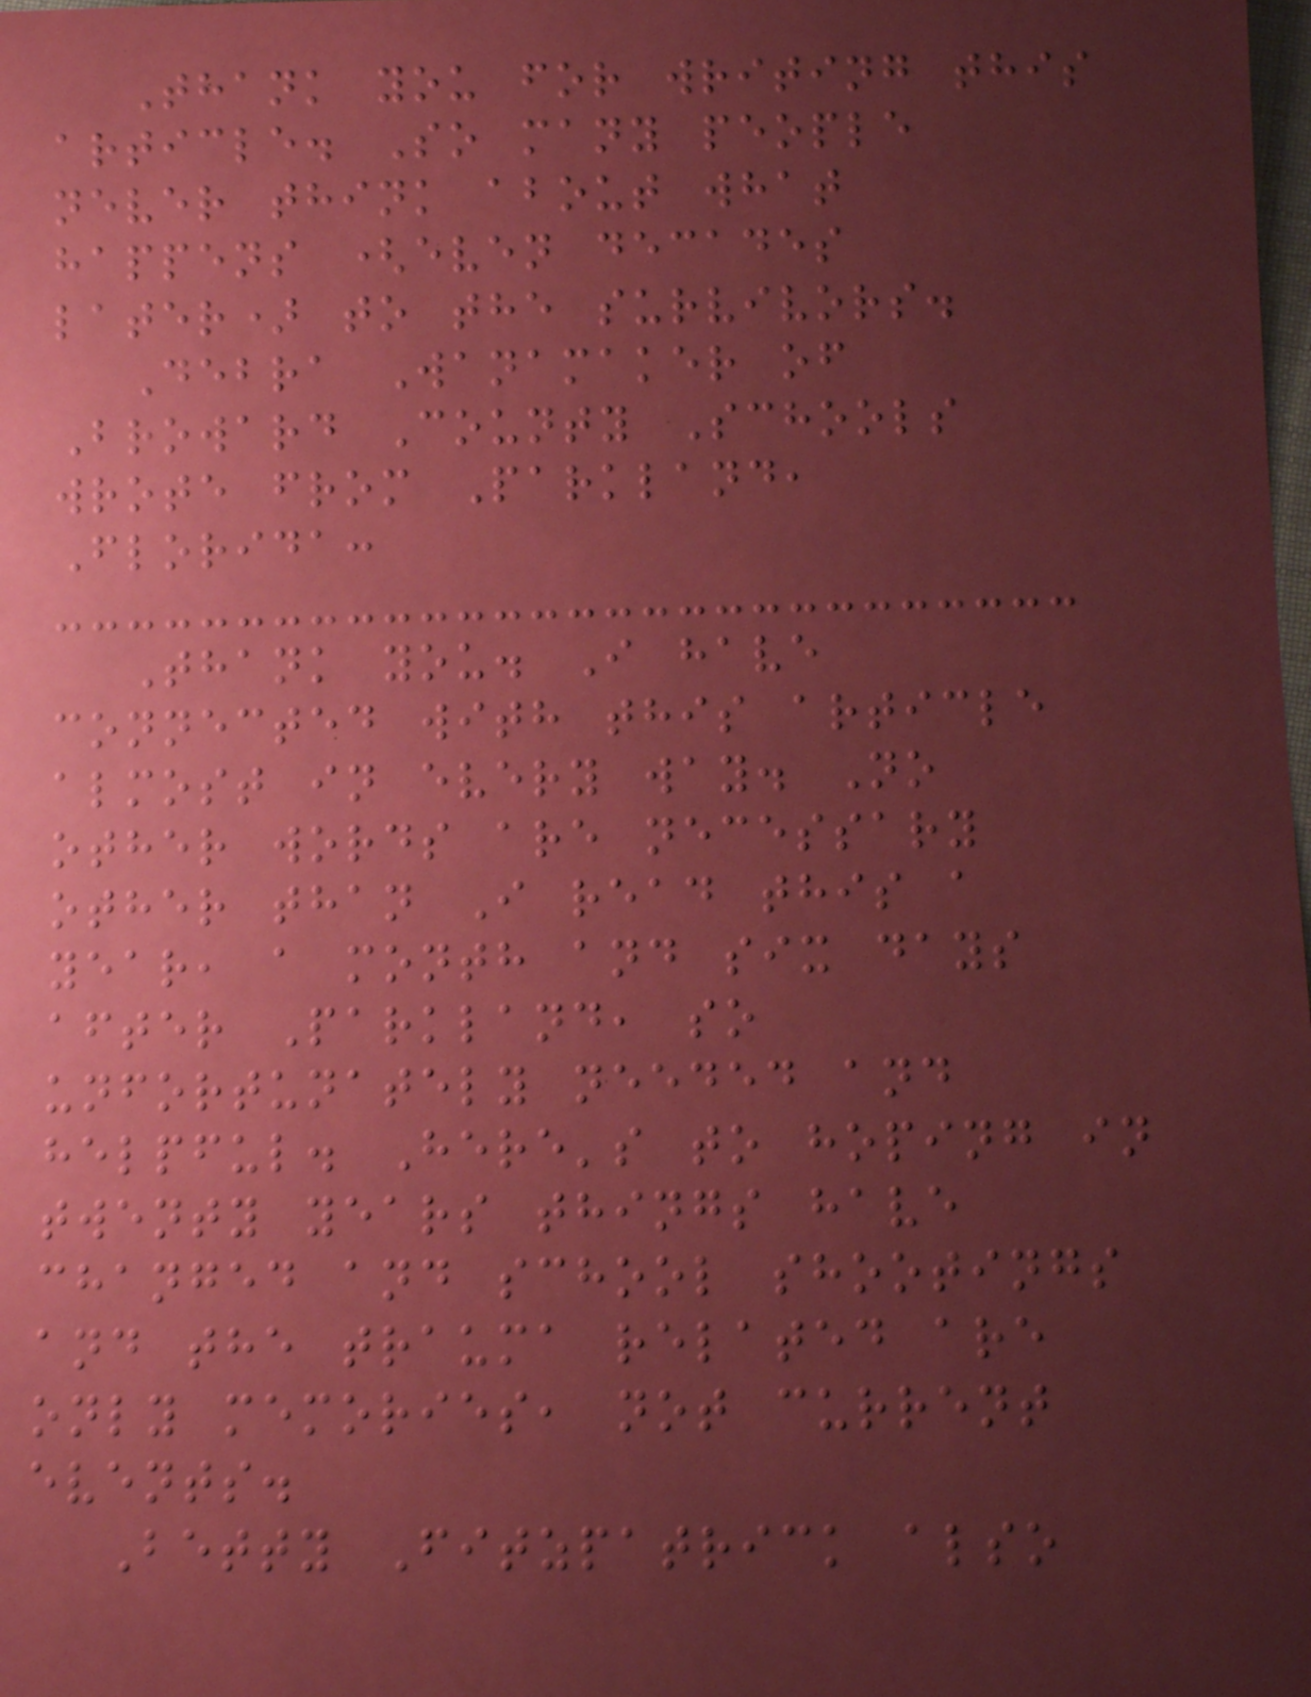Thank you for writing this
article. So many people
never think about what
happens (even decades
later) to the survivors.
Debra Wanamaker of
Broward County Schools
wrote from Parkland,
Florida:
Thank you. I have
connected with this article
almost in every way. No
other words are necessary
other than I read this a
year, a month and six days
after Parkland, so
unfortunately needed and
helpful. Here's to hoping in
twenty years things have
changed and school shootings
and the trauma related are
only memories, not current
events.
Betty Fitzpatrick also
